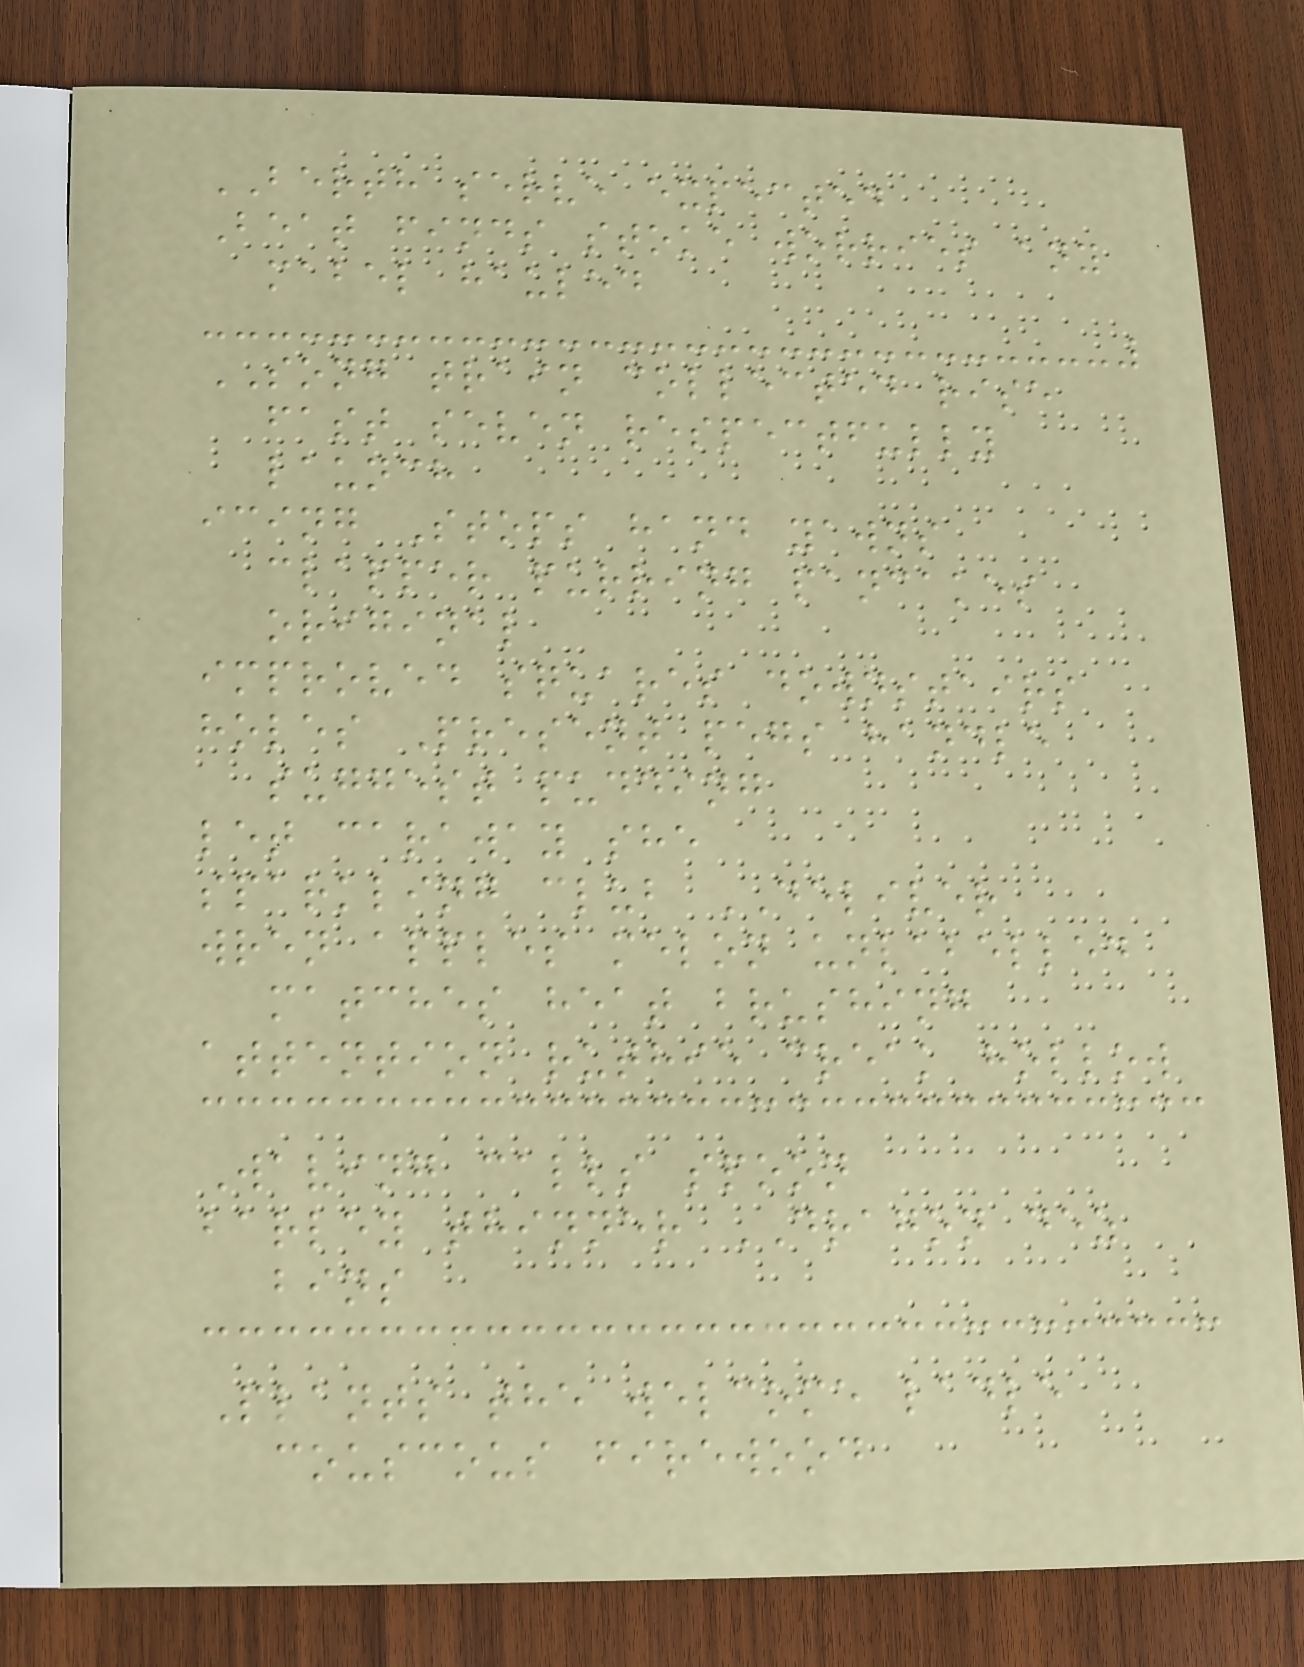BERTH serve expected
Beat finds stoke worries any
mabel hauled
SONG train collected rise
fast seven respectfully
launch
icing Stops hand yawns
clapper purring pancakes
original
improved squares downstairs
holes Present pegs handle
suggest pudding
let caraway she
sparkling club DELIVER
wren apples melon unlabelled
matches heat brushing
attention ruthie creak hollow
Waving calls spoon
barley thinner DRAGON dez
bins
Plants the welcome ladle
couscous firewood
